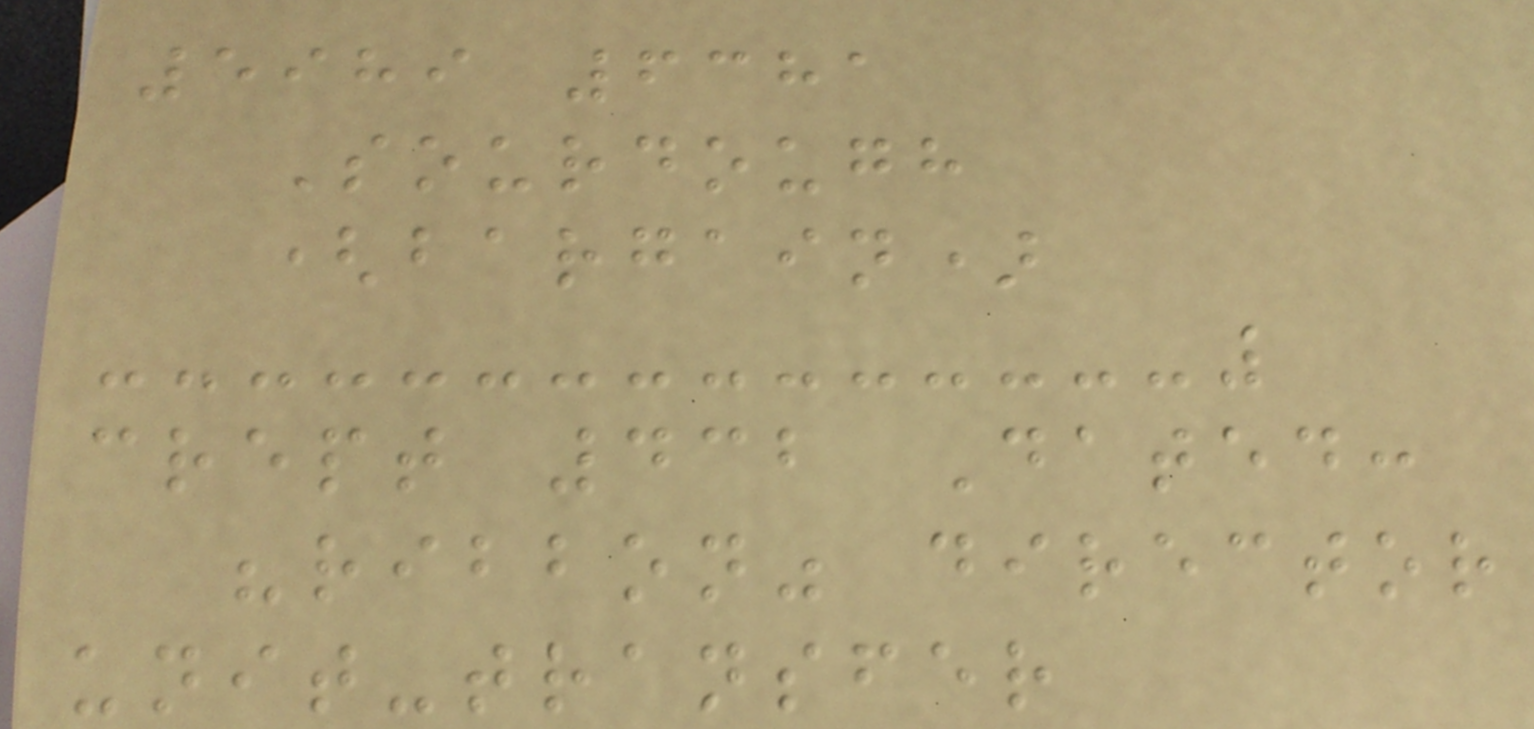5989 6381
Sourdough
(bargain)
crept 432 Dated:
"ribbon" director
unit-transfer
